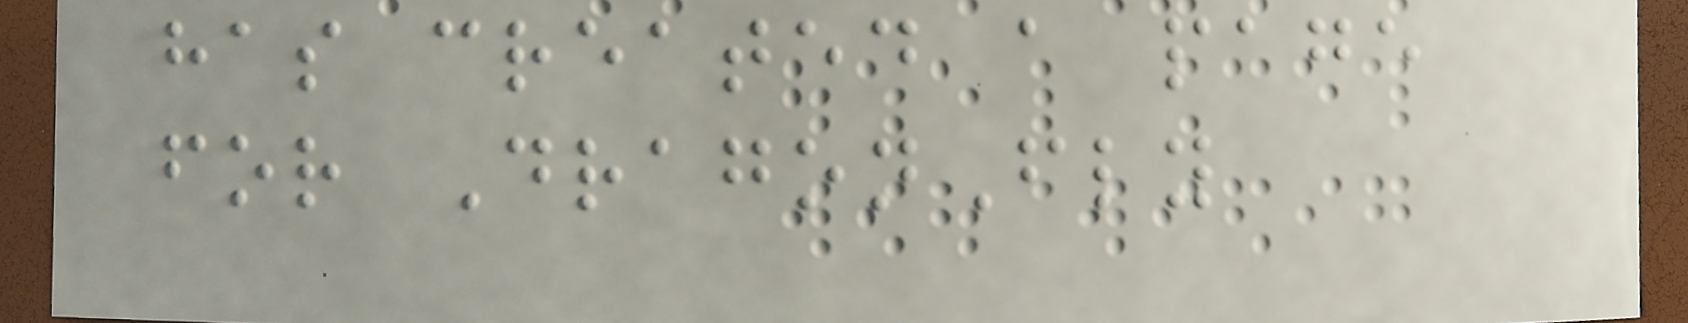has created a page
for DragonFly
